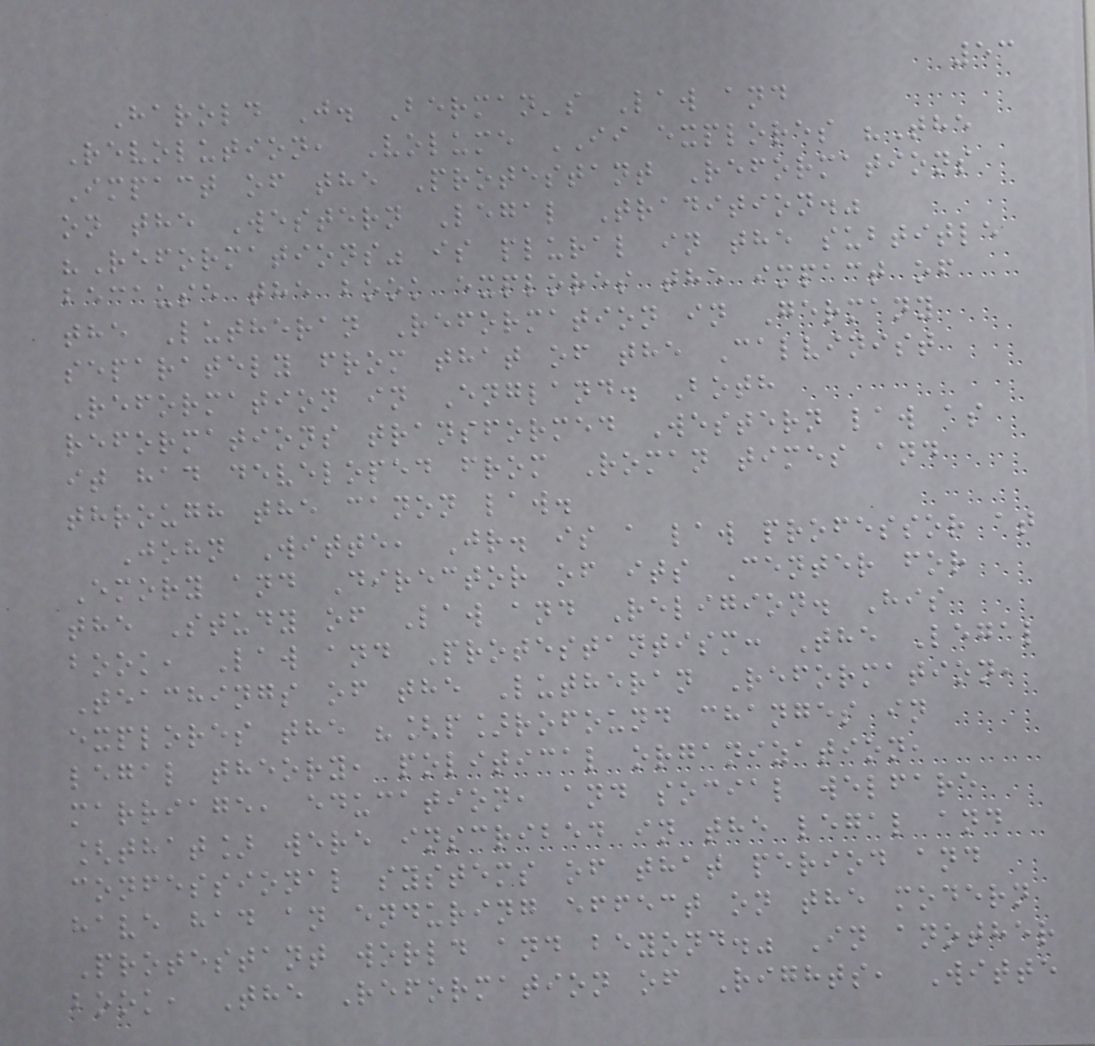53
Harold J. Berman's Law and
Revolution, Volume II explores "The
Impact of the Protestant Reformations
on the Western Legal Tradition."
"Reformations" is plural in the subtitle
because the book explores the impact of
the Lutheran Reformation in Germany
separately from that of the Calvinist
Reformation in England. Both
reformations transformed Western law as
it had developed from Roman times and
through the canon law.
John Witte, Jr. is a law professor at
Emory and Director of its Center for
the Study of Law and Religion. His
book, Law and Protestantism: The Legal
Teachings of the Lutheran Reformation,
explores the "[p]rofound changes in
legal theory, political organization,
marriage, education, and social welfare
[that] were inscribed in the legal and
confessional systems of that period and
have had an enduring effect on the modern
Protestant world and beyond." In another
book, The Reformation of Rights, Witte
